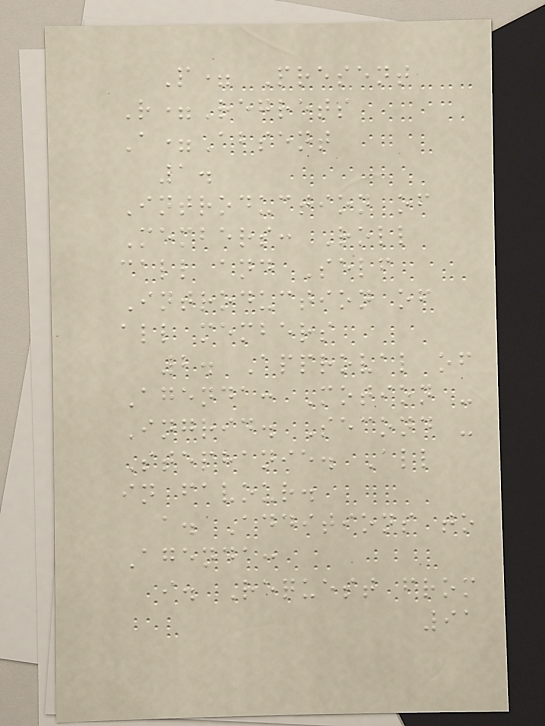P= Present
R=Regrets
A=Absent
1.
Introduction of
Members: Roll
call and Self
Introduction of
all members
2. Approval of
Agenda: Motion -
Ingrid. Second -
Stephanie. All
in favour.
a. Additions to
Agenda:
i. Request from
91
